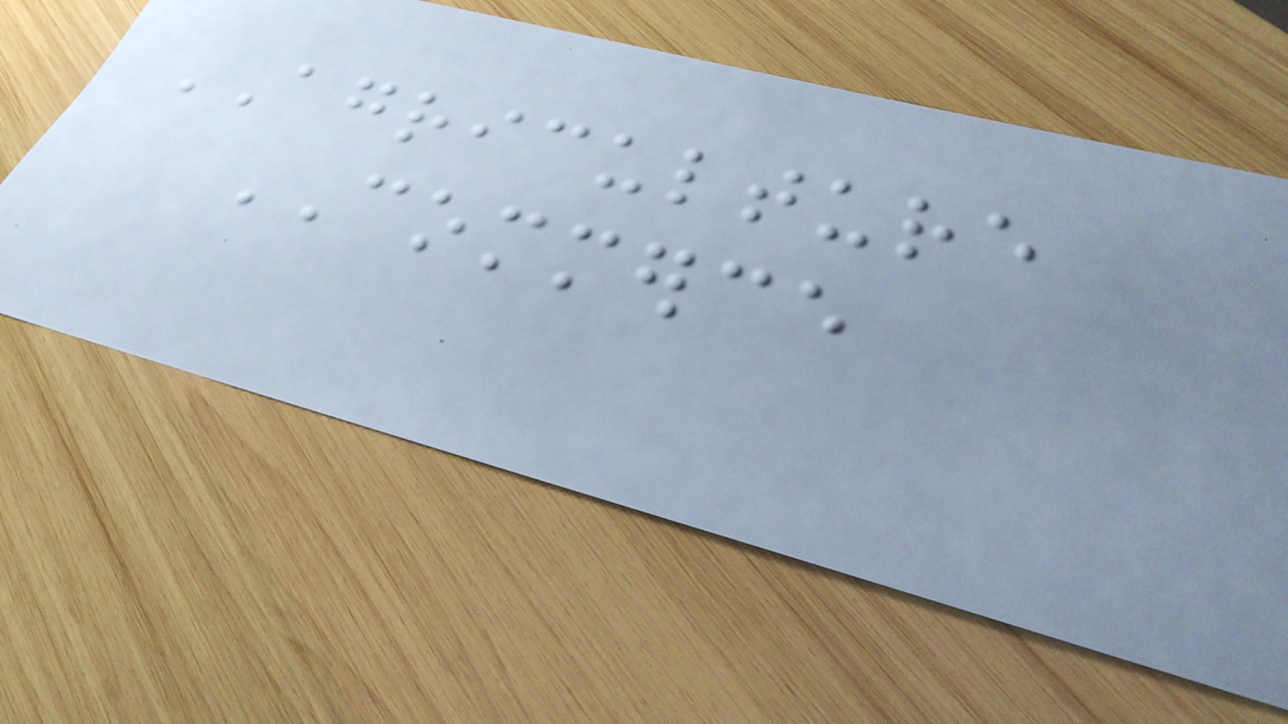AGRICULTURE
COMMERCE
